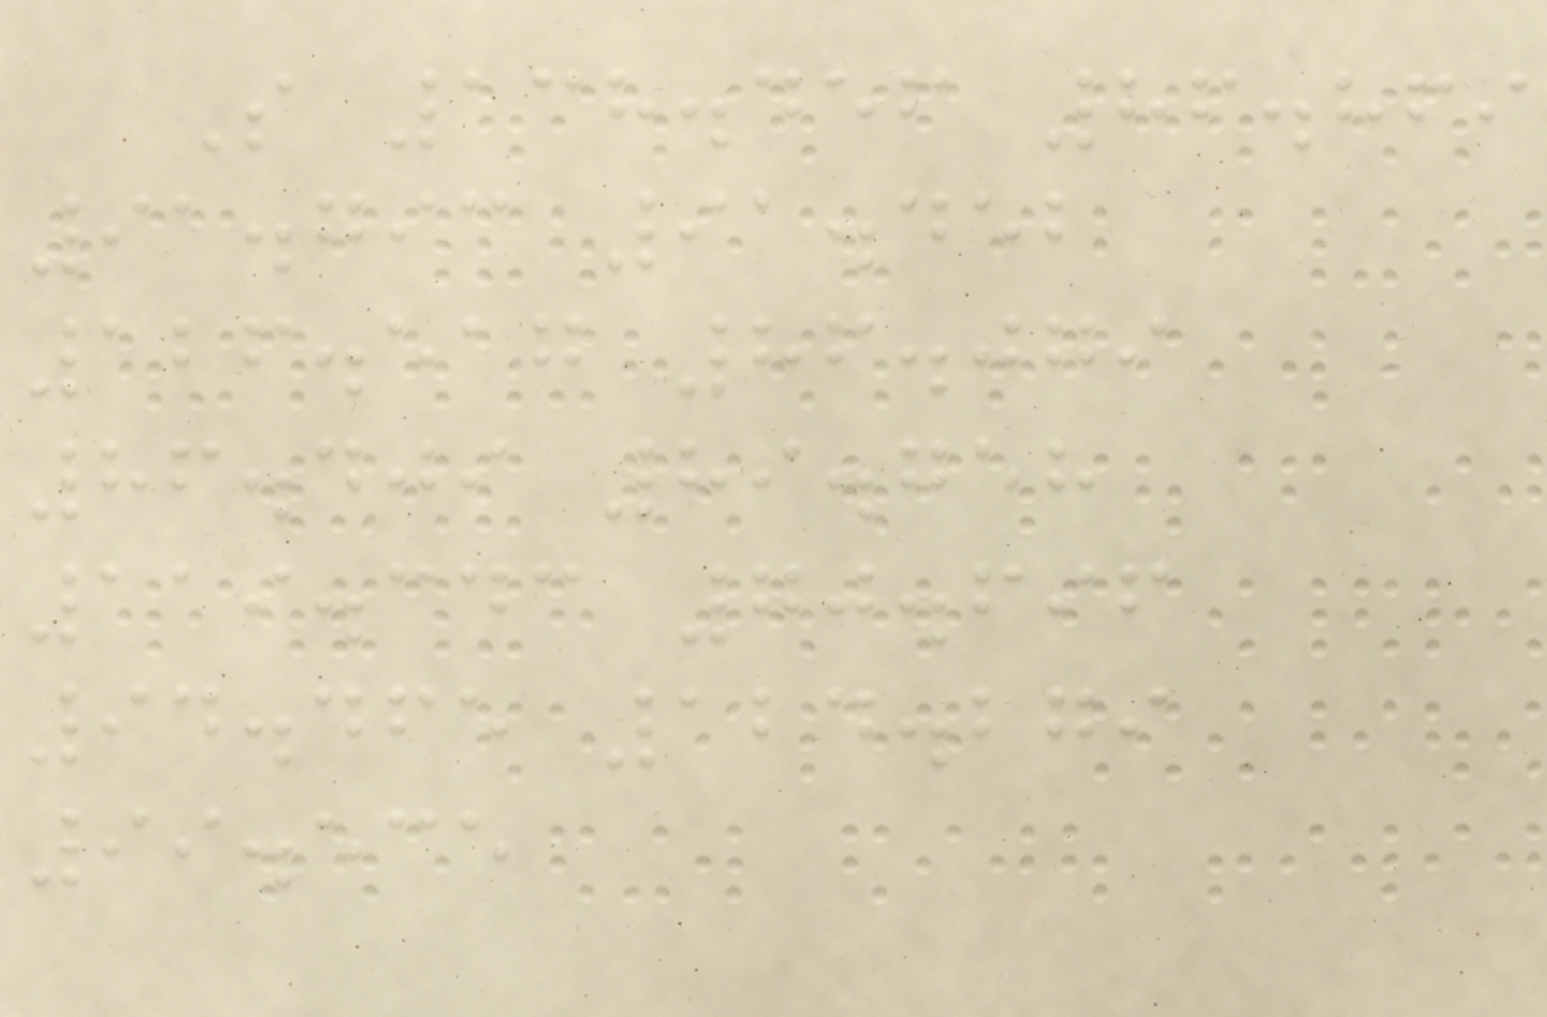S 138.456 86.869
91.793 91.452
126.517 86.079
86.409 89.758
119.343 70.696
94.465 124.279
99.535
